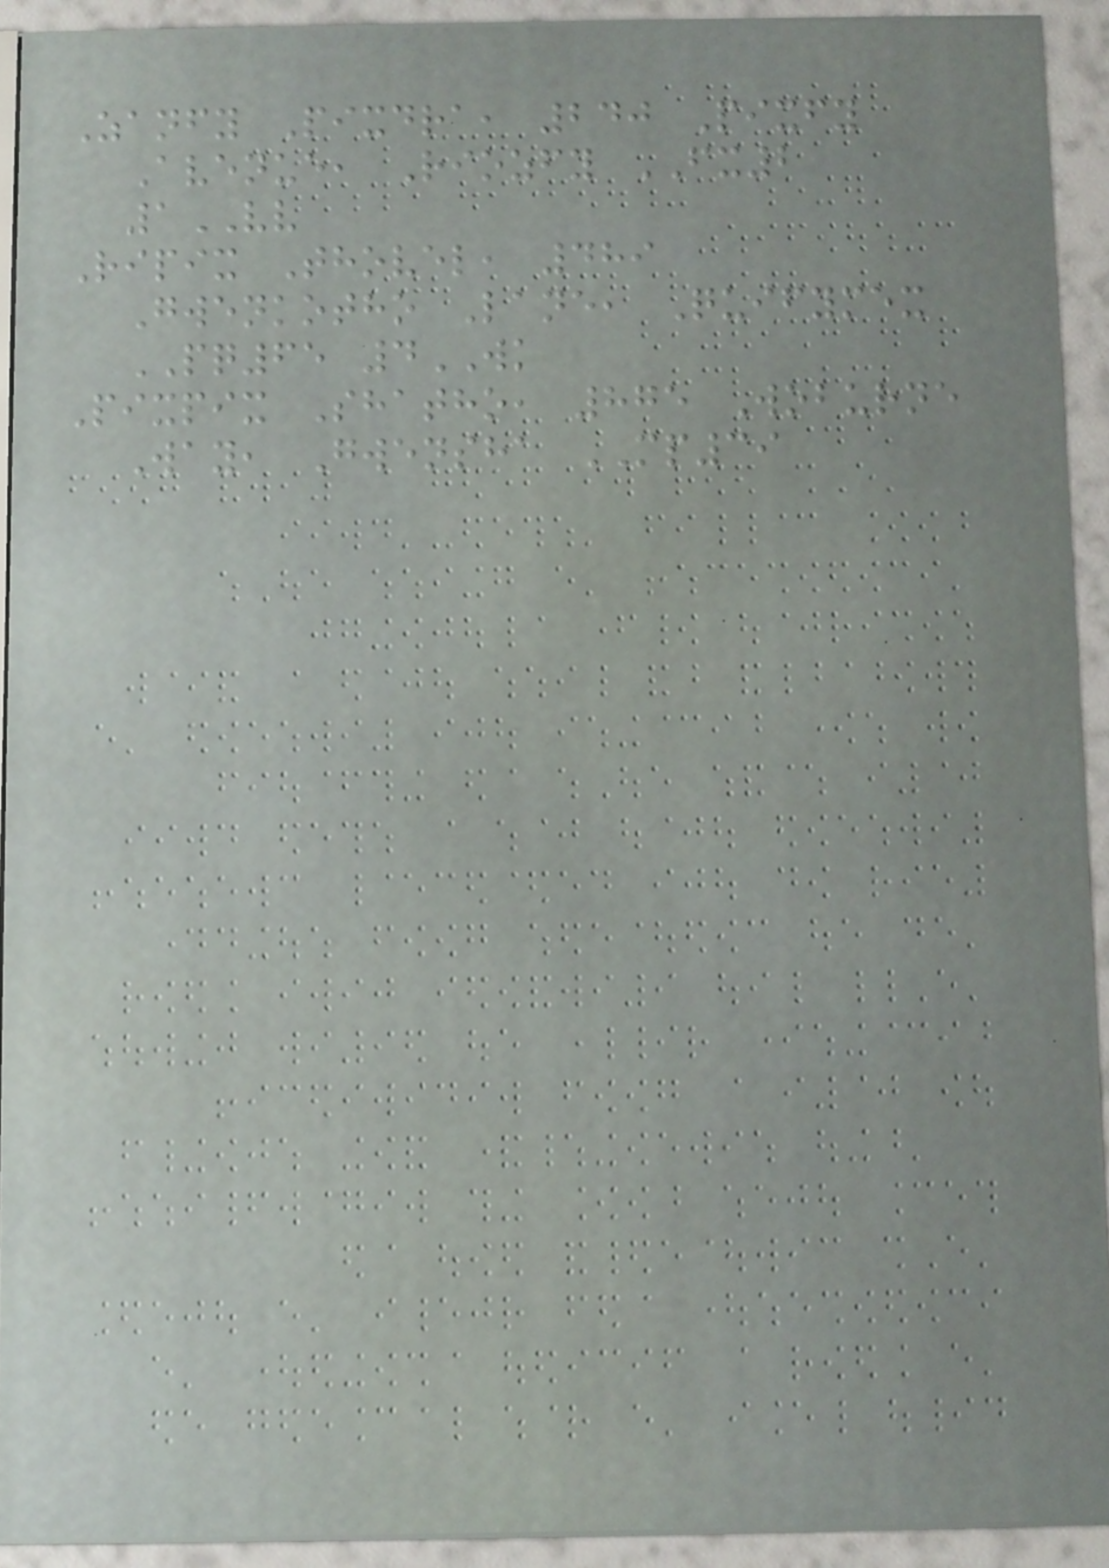Zanfy Pixdra, 240 Pixfy
Avenue, Riozfy FX2
1VV
Ripix Thovel, 489
Gwenkotho Lane, Quifymex
PQ65 4WK
Pixpix Shatho, 875 Woburne
Way, Gwensha MP39
